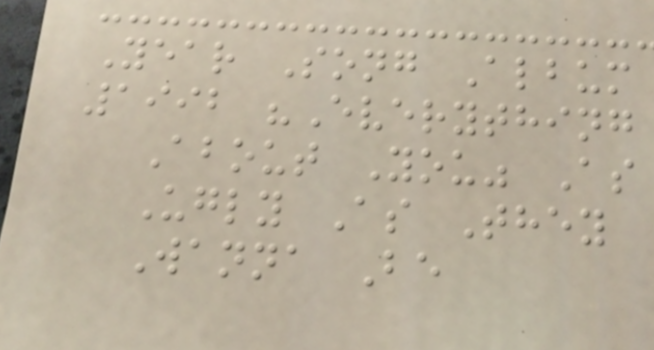Year Song Album
1992 "Everything
About You" As
Ugly As They
Wanna Be
